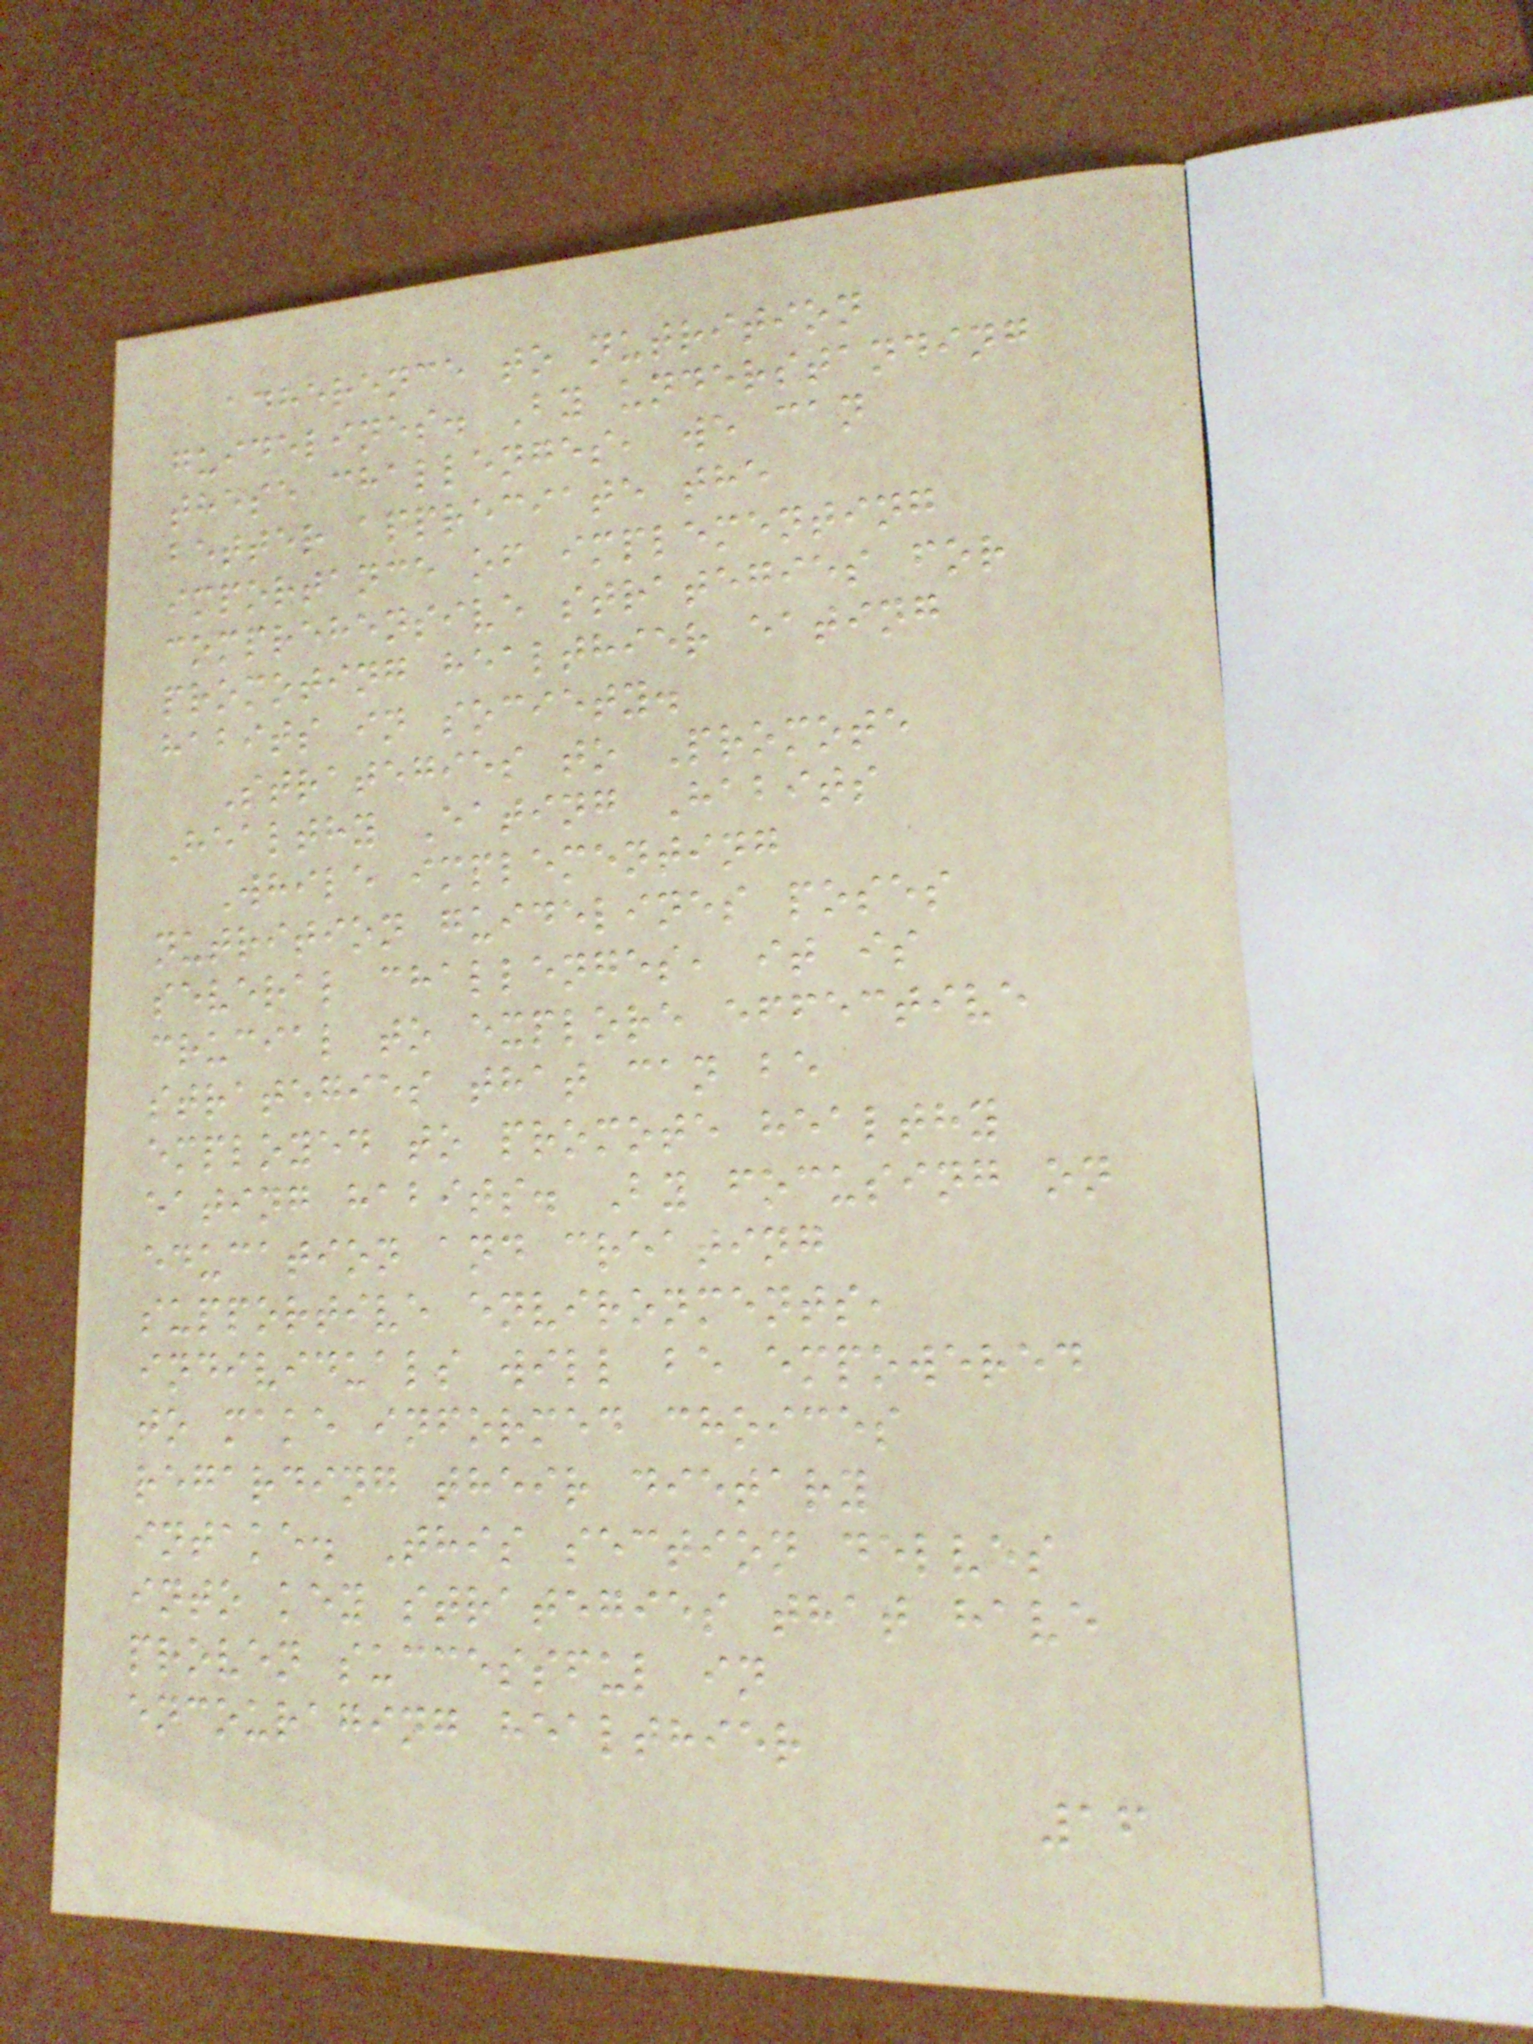adherence to nutrition
guidelines. By understanding
these challenges, we can
better appreciate the
importance of implementing
comprehensive strategies for
promoting healthier eating
habits in society.
Strategies to Promote
Healthy Eating Habits
While implementing
nutrition guidelines poses
several challenges, it is
crucial to explore effective
strategies that can be
employed to promote healthy
eating habits. By focusing on
education and creating
supportive environments,
individuals will be empowered
to make informed choices
regarding their dietary
intake. This section delves
into key strategies that have
proven successful in
encouraging healthier
16
